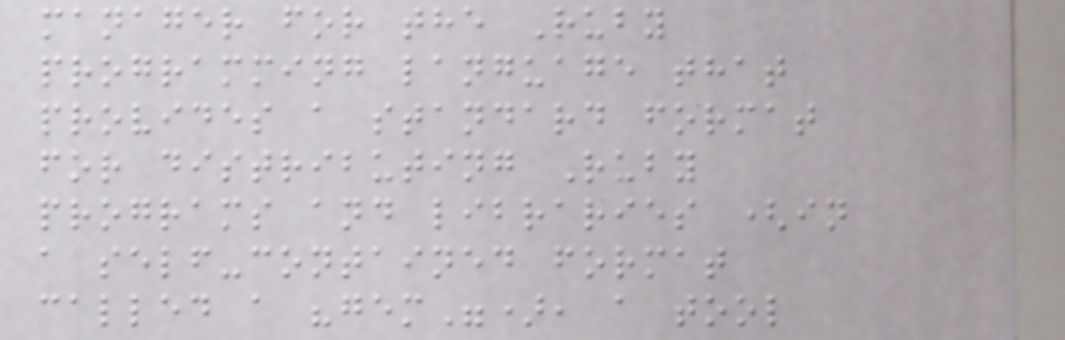manager for the Ruby
programming language that
provides a standard format
for distributing Ruby
programs and libraries (in
a self-contained format
called a "gem"), a tool
